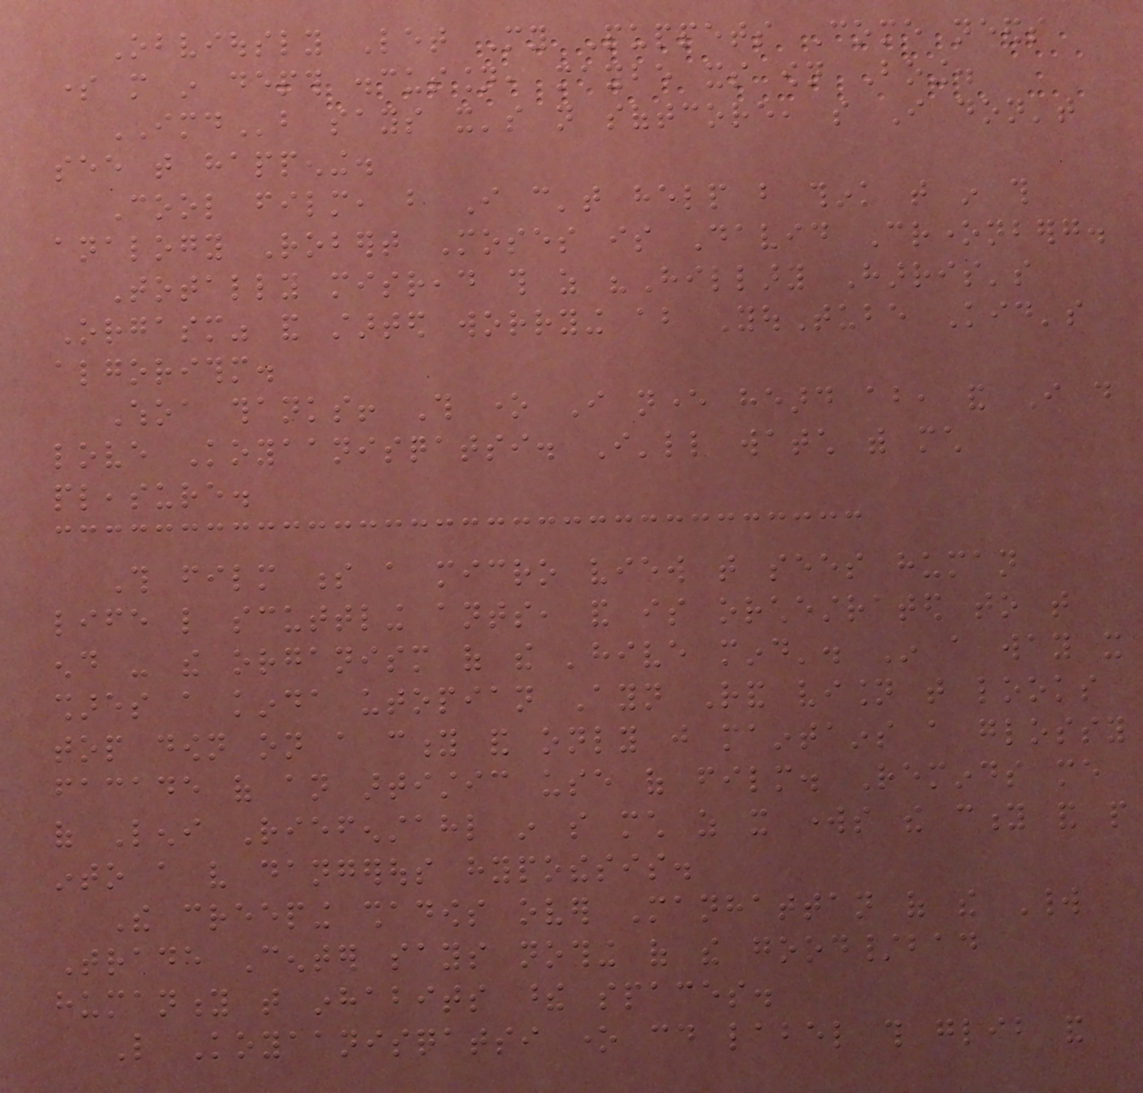Obviously Let My Puppets Come needs
some more in depth discussion, maybe its own Boing.
IMDb says it's not softcore, so I don't
see that happening.
Cool film, but I can't help but think that in this
analogy Robert Moses is David Cronenberg.
Totally misread this as "Hillary Harris's
Orgasm" and started worrying about YouTube Kid's
algorithm.
Whoa thanks! This one I never heard about, and I do
love Koyaanisqatsi. I'll watch with much
pleasure.
This film s a micro view that sees human
life like scuttling ants, and is orchestrated to that
end - the organism of the 'hive mind'. In a way it
shares a kinda utopian Ayn Rand vision that looks
top down on a city and only just maintains a glossy
facade of an artistic use of film. Reminds me
of Leni Riefenstahl in so much as it works the city and people
into a very dangerous hypothesis.
The creeping shadows over Manhattan of the World
Trade Center says nothing of the good/bad
humanity that inhabits these spaces.
Like Koyaanisqatsi one could label this glib and
